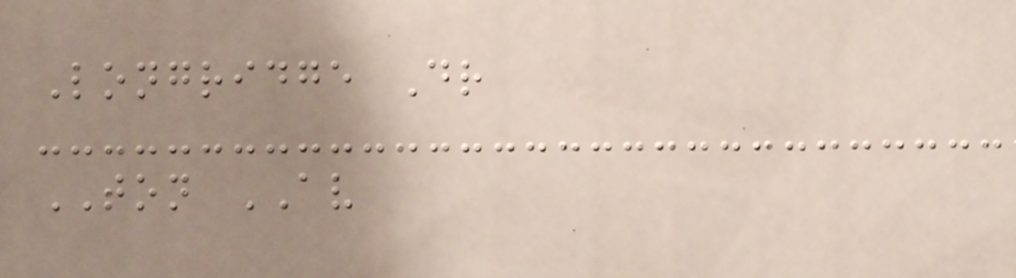Longridge Dr
TON AV
